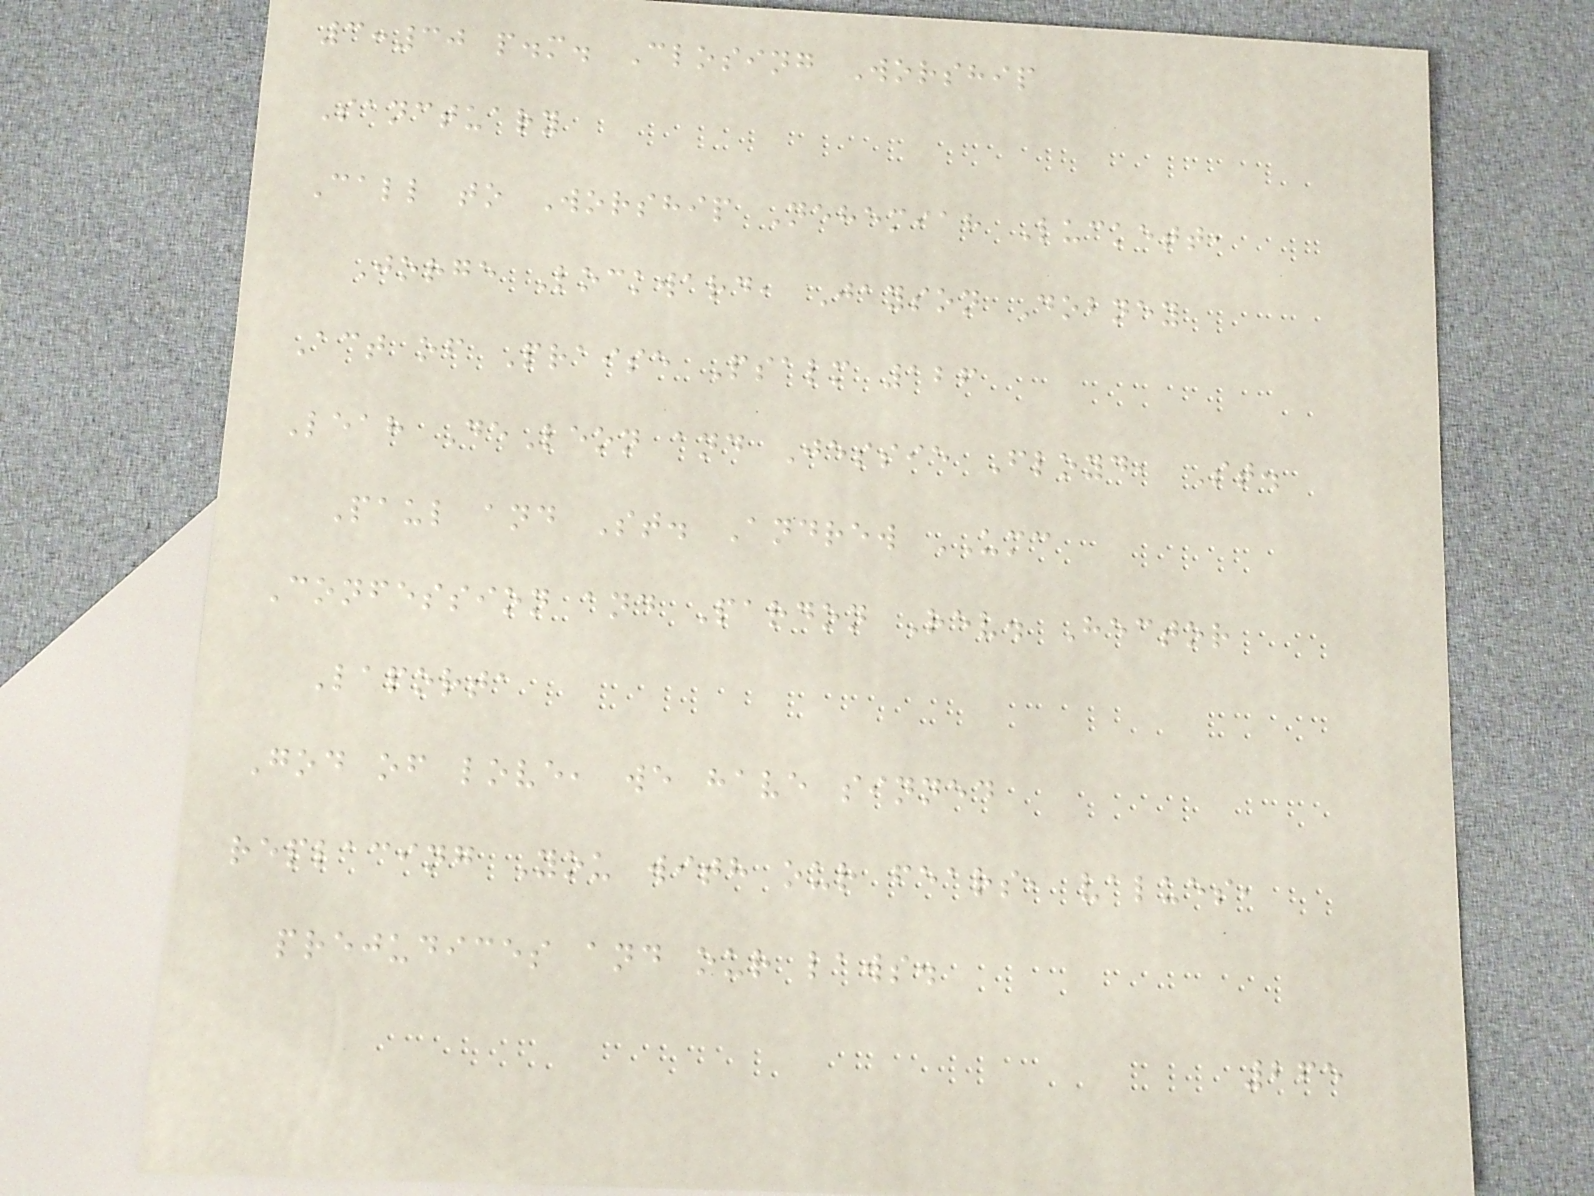3:30 p.m. Closing Worship
Sanctuary
Call to Worship Nehemiah Luckett,
Jorge Lockward, Jayson Dobney
Act of Praise Psalm 126
Leah DeLeon and Jessie Floyd, St.
Paul and St. Andrew UMC
Confession and Pardon Rev. Hector
Laporta
God of love, we have sinned
replacing You with our fears, values,
prejudices and our laws.
265
